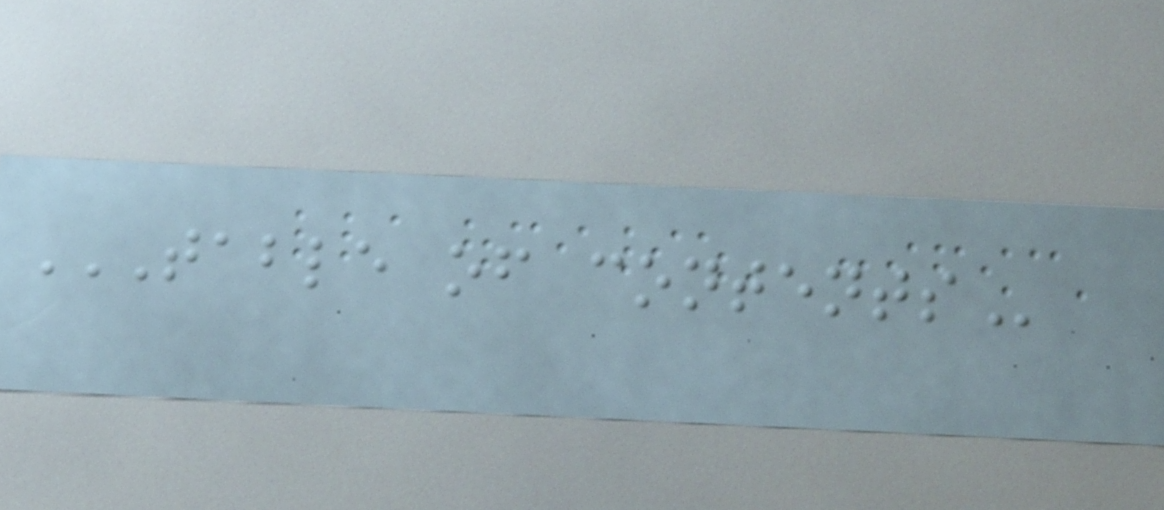TABLE OF CONTENTS
